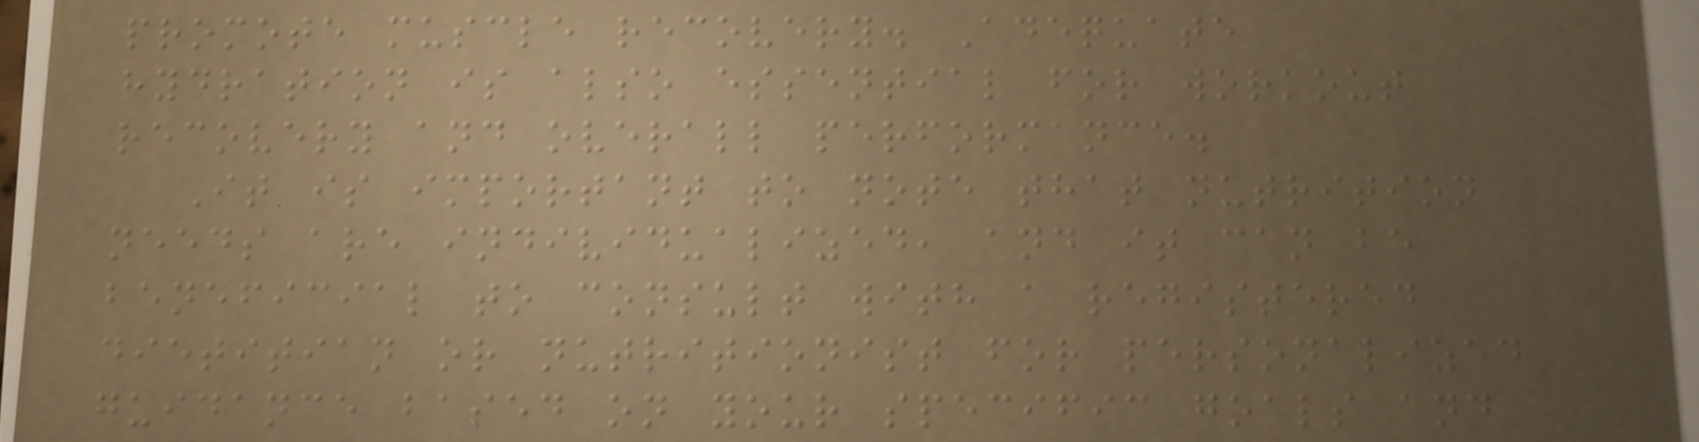promote muscle recovery. Adequate
hydration is also essential for workout
recovery and overall performance.
It is important to note that nutrition
needs are individualized, and it can be
beneficial to consult with a registered
dietitian or nutritionist for personalized
guidance based on your specific goals and
